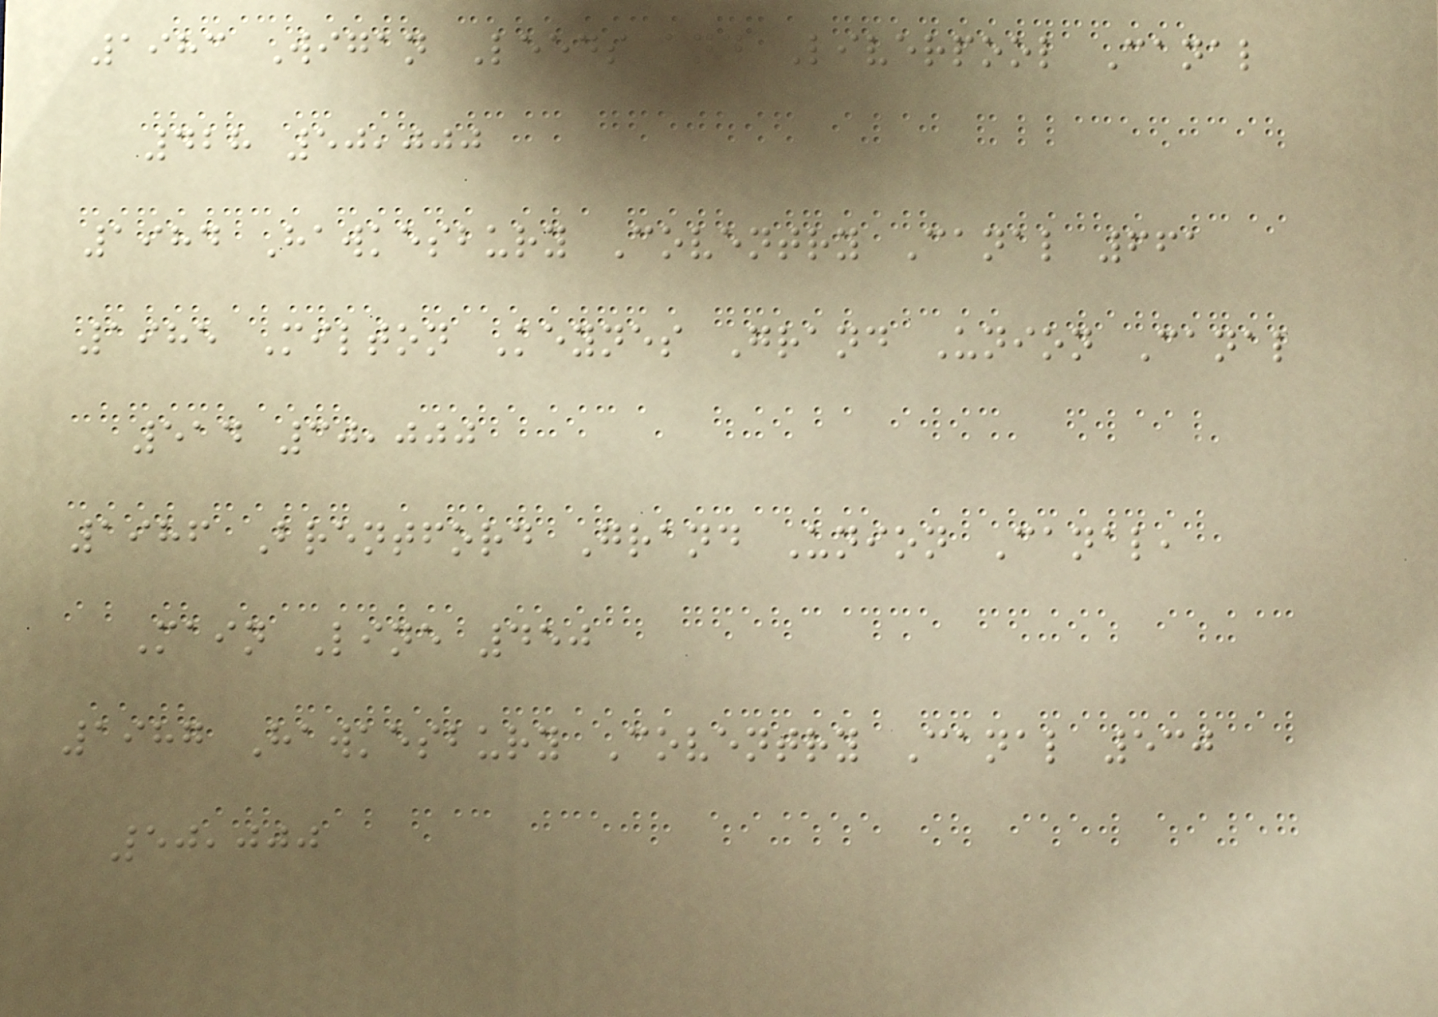1983 Wigan Leeds and Liverpool Canal
428 50,000
1984 Hawkesbury Coventry Canal 661
1985 Milton Keynes Grand Union Canal
514 30,000
1986 Brentford Grand Union Canal,
Main Line 450
1987 Hawkesbury Coventry Canal 530
50,000
